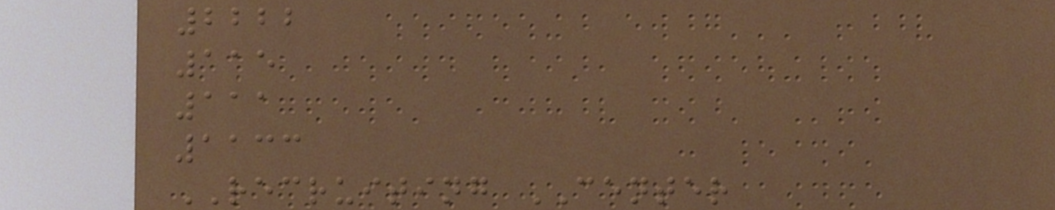2222
115
111
1133
RECRUITING CENTER
